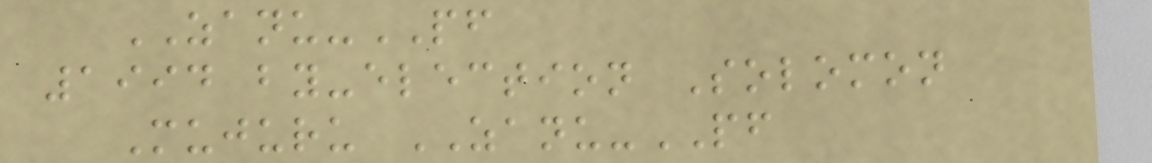ZANU-PF
1994 by-election Solomon
Mujuru ZANU-PF
